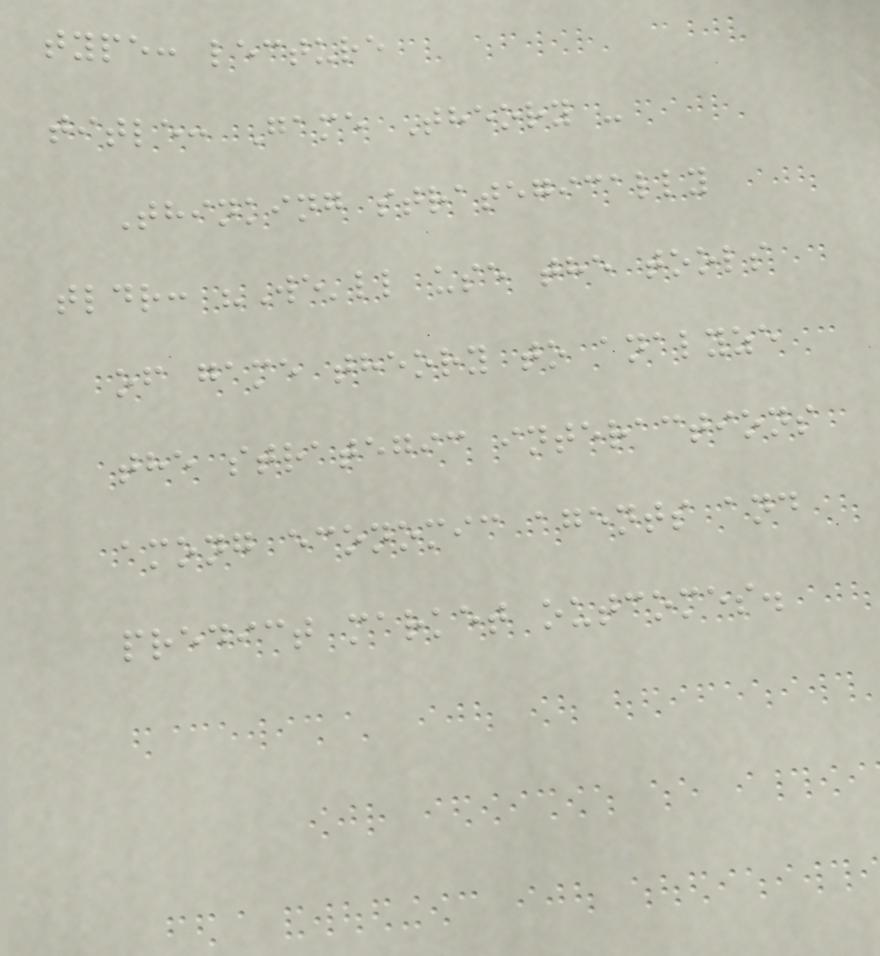type: lecture
title: Game Theory -
Thinking strategically
tldr: "We'll use the tools
of game theory to analyze
the strategic interactions
among economic agents and
predict market outcomes.
